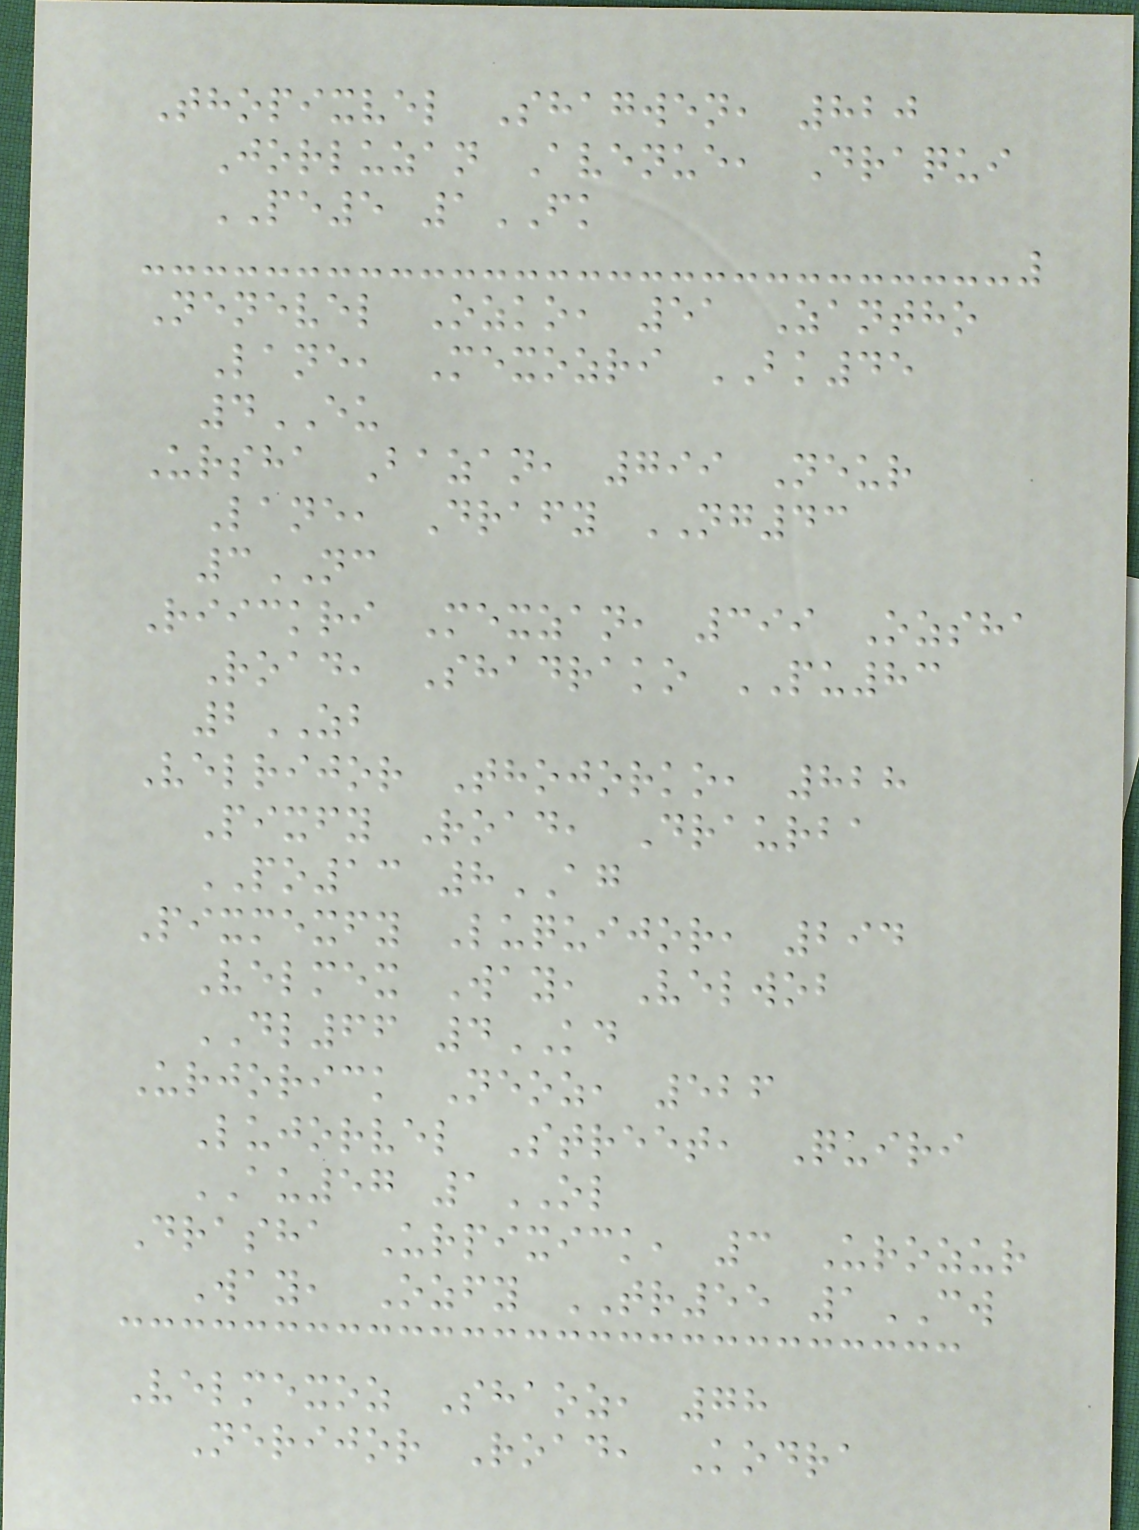Thopixvel Shagwen, 820
Jorluzan Avenue, Draqui
PE5 1FK
Nenevel Ozko, 51 Zantho
Lane, Mexozri BK45
4EU
Ursha Bazan, 799 Neur
Lane, Drafy NG43
3NC
Riickri Mexzan, 399 Ozsha
Road, Shadrako PU83
2ZB
Velrijor Thojorko, 828
Pixfy Road, Draurba
PO13 8AG
Pixmexfy Luquijor, 294
Velmex Way, Velwob
DL66 4KD
Urjorick Neoz, 526
Lujorvel Street, Quiri
AU57 1OL
Drasha Urpixick, 3 Urozur
Way, Ozfy TR55 1CW
Velmexoz Shaoz, 78
Nerijor Road, Kodra
